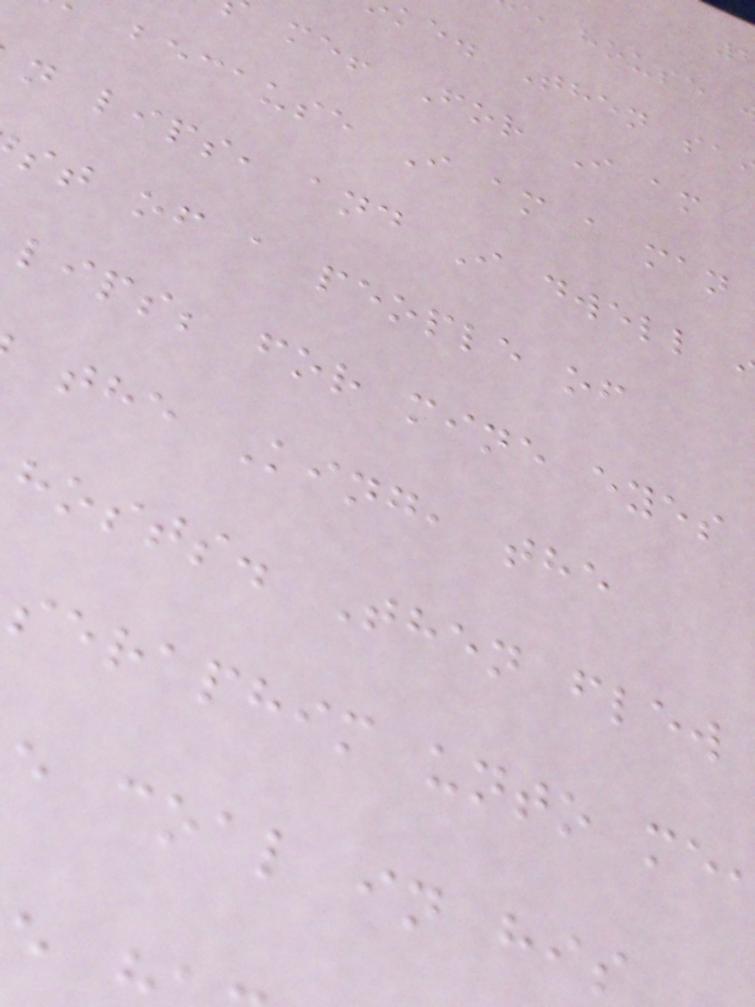e house
ke. Then sa
me! For I am
because I am a man
n lips, and I dwell
st of a people of
lips; for mine eyes
the King, the
hosts. Then flew
seraphim unto me
e coal in his
